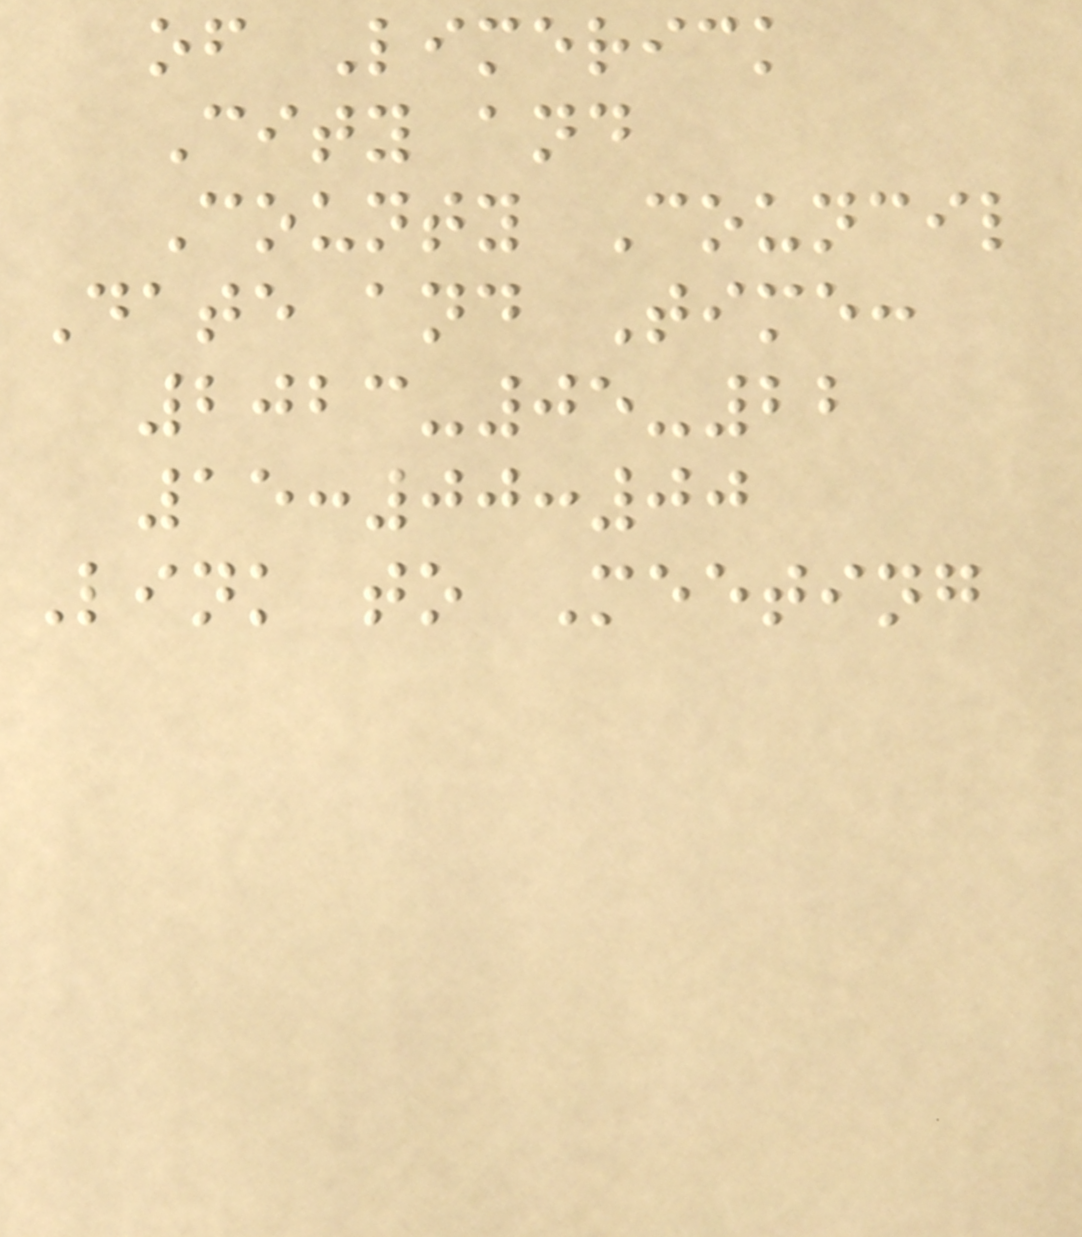of Limerick
City and
County Council
Date and Time:
2023-05-22
15:00:00
Link to Meeting
